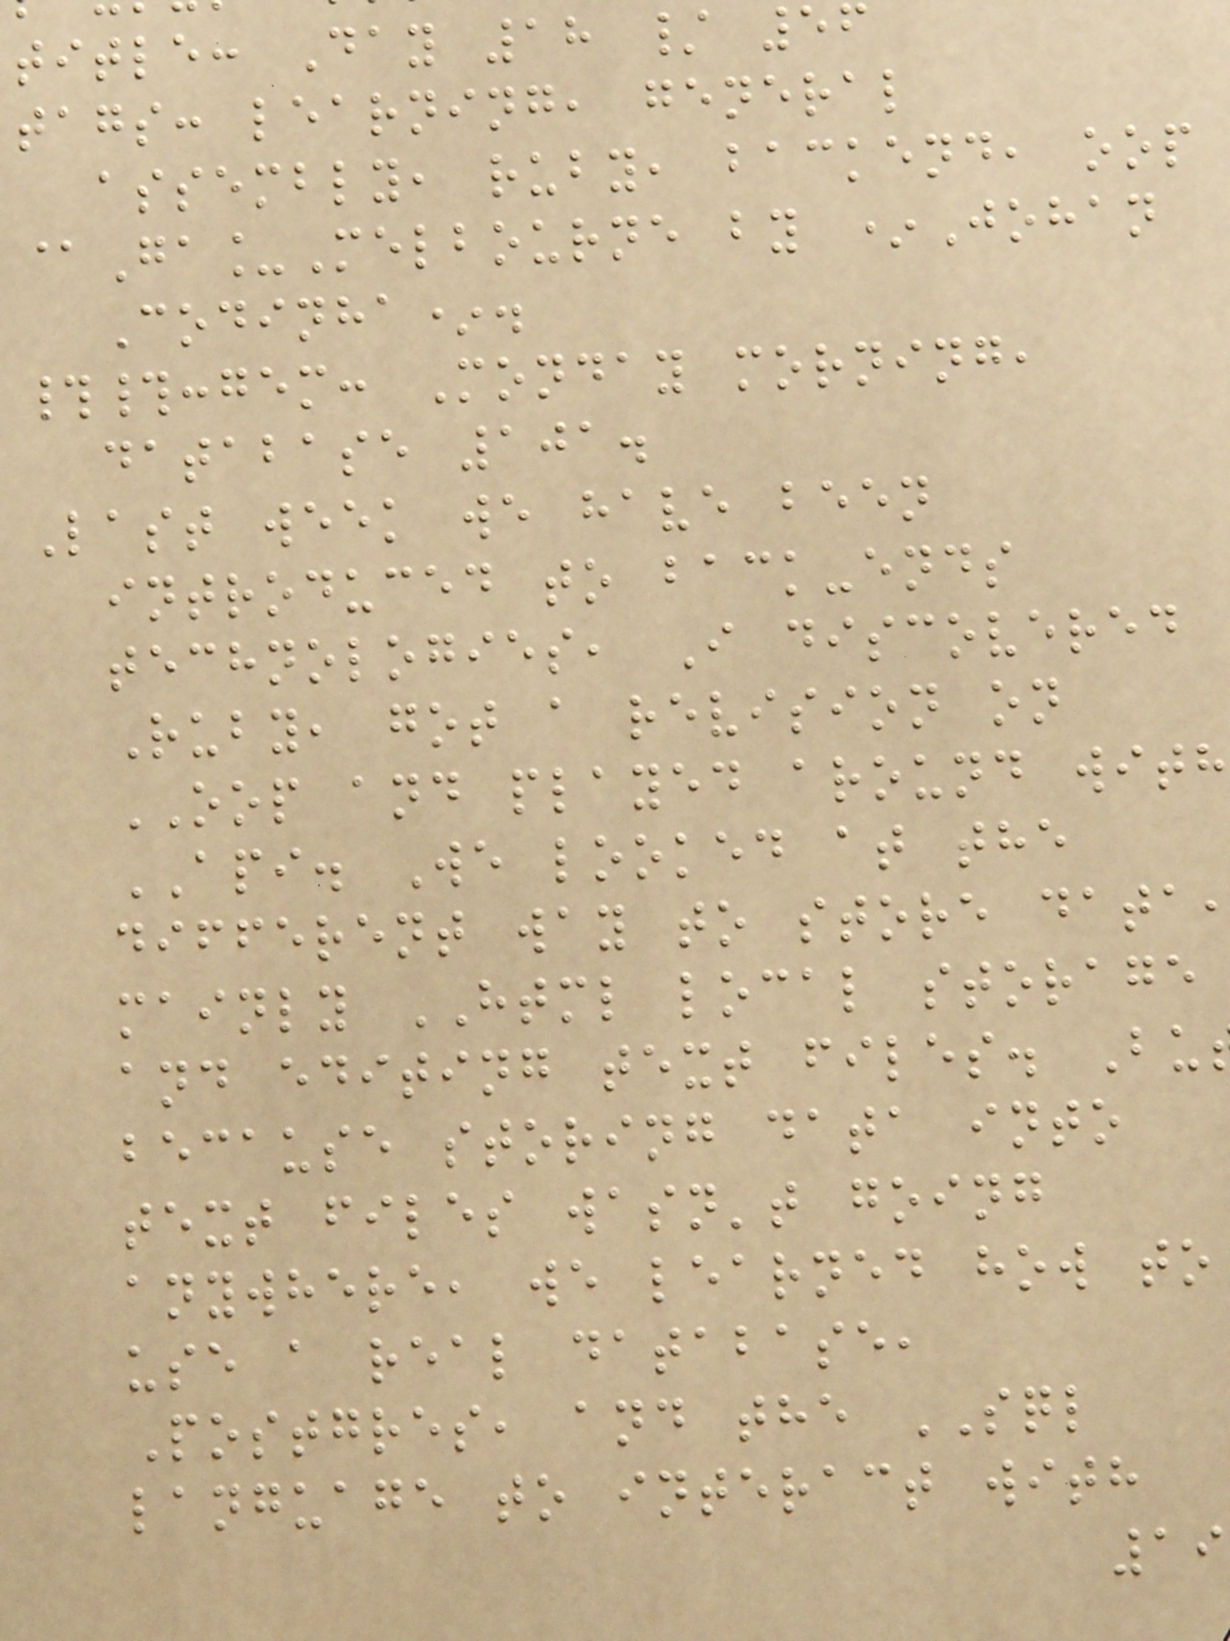title: Day 18 / 56
tags: learning, general
assembly, ruby, backend, oop
@Ga_Melbourne by *Johan
Codinha*.
##:gem: Monday morning,
database 101.
Last week we have been
introduced to back-ends
technologies, I discovered
Ruby, got a revision on
OOP and played around with
API. We looked at the
different way to store data
mainly HTML local storage
and editing text files. Bu
because storing data into
text files wasn't going
anywhere, we learned how to
use a real database,
Postgres, and the SQL
language to interact with
